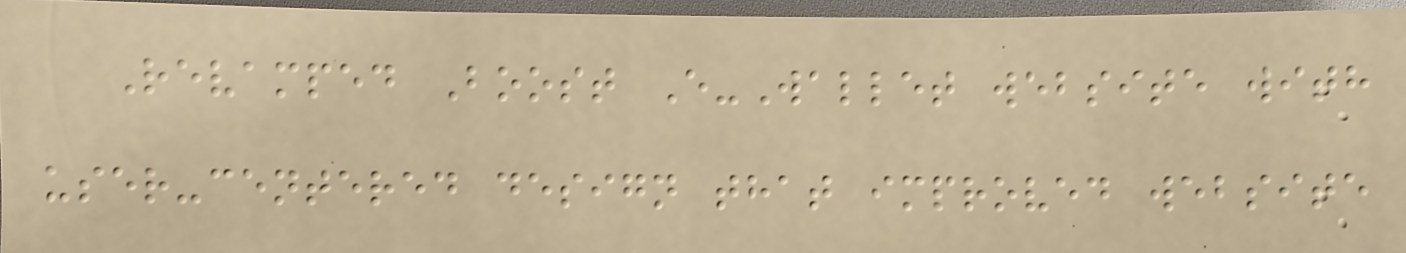Revamped Boost E-Wallet website with
user-centered design that improved website
